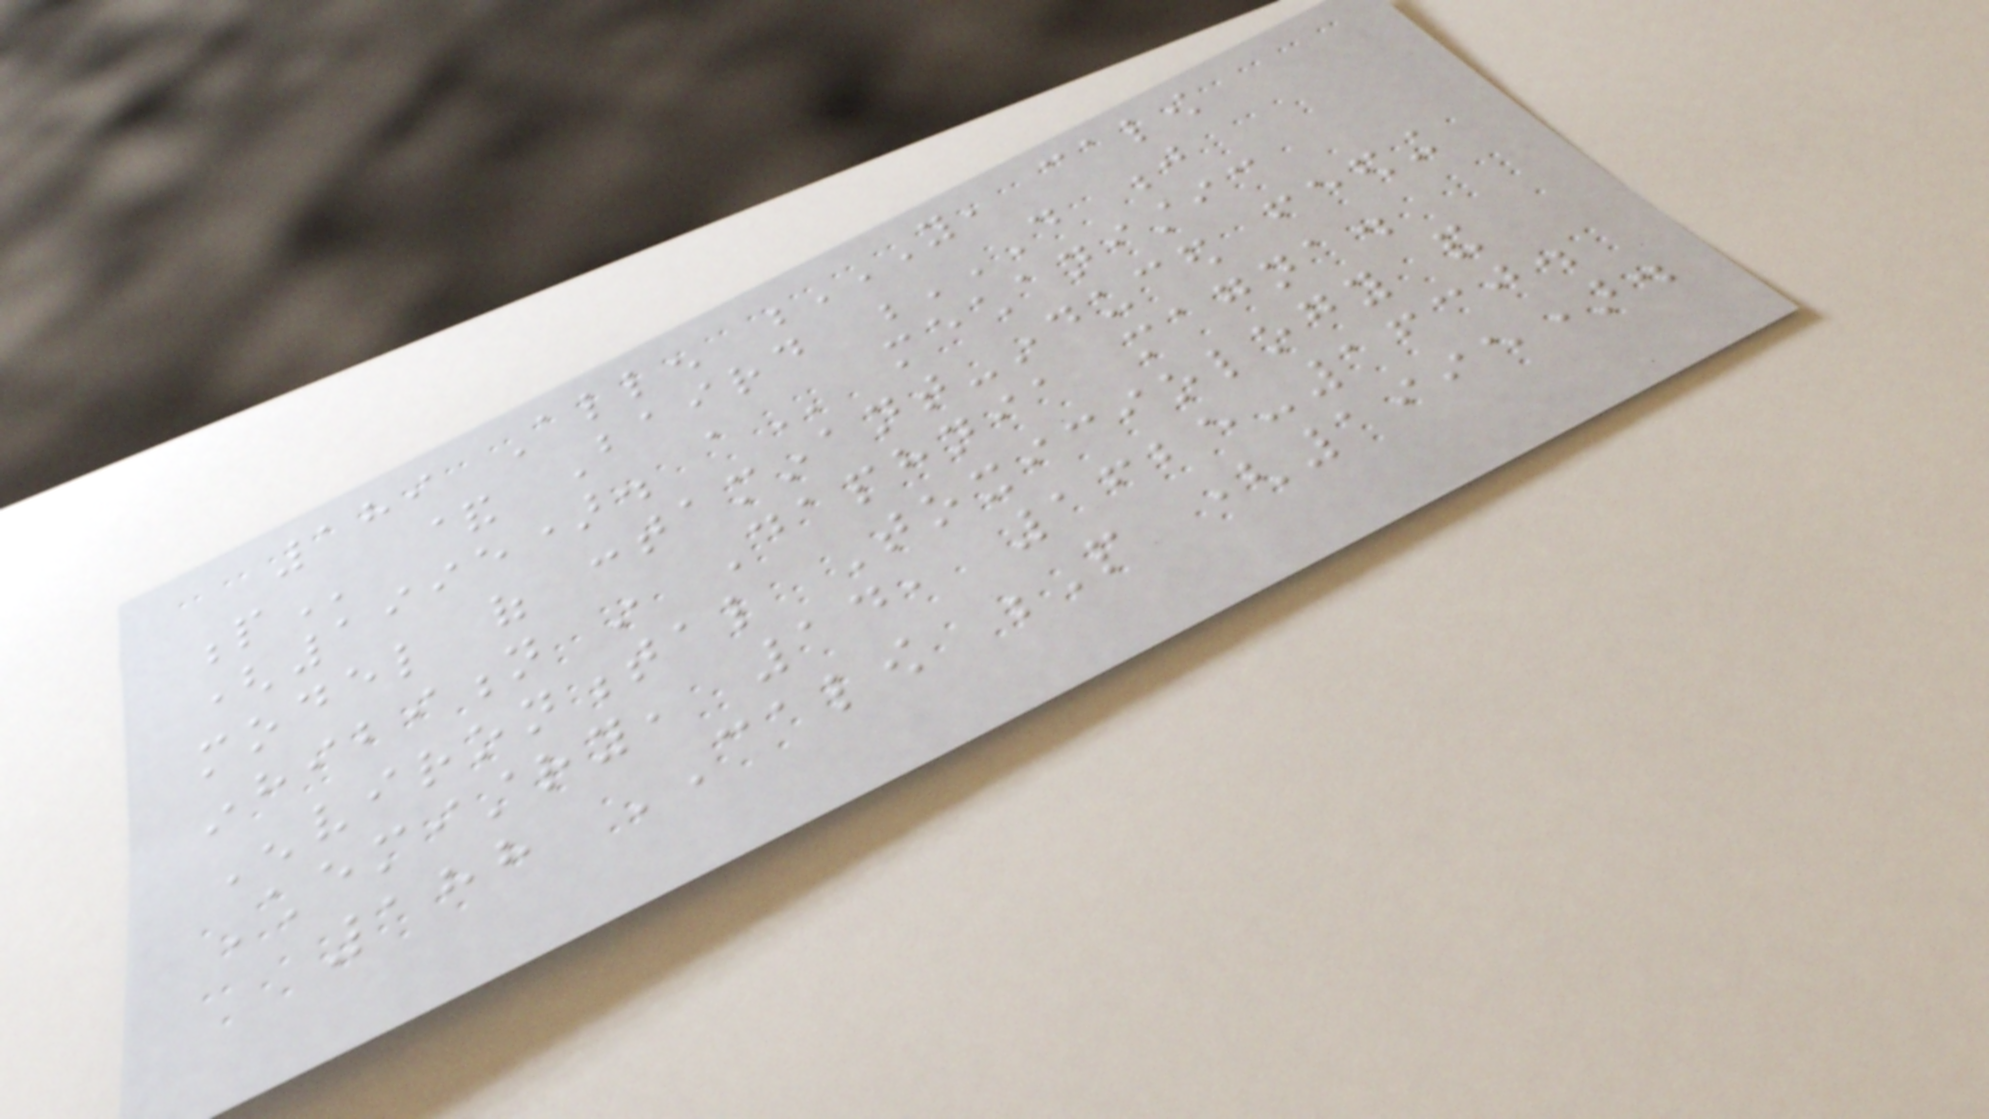189 Allen Y, CALOW
P & Baird D J
(1995). A mechanistic
model of contaminant-induced feeding
inhibition in Daphnia magna.
Environmental Toxiciology and
Chemistry, 14, 1625-1630.
188 CALOW P (1995).
